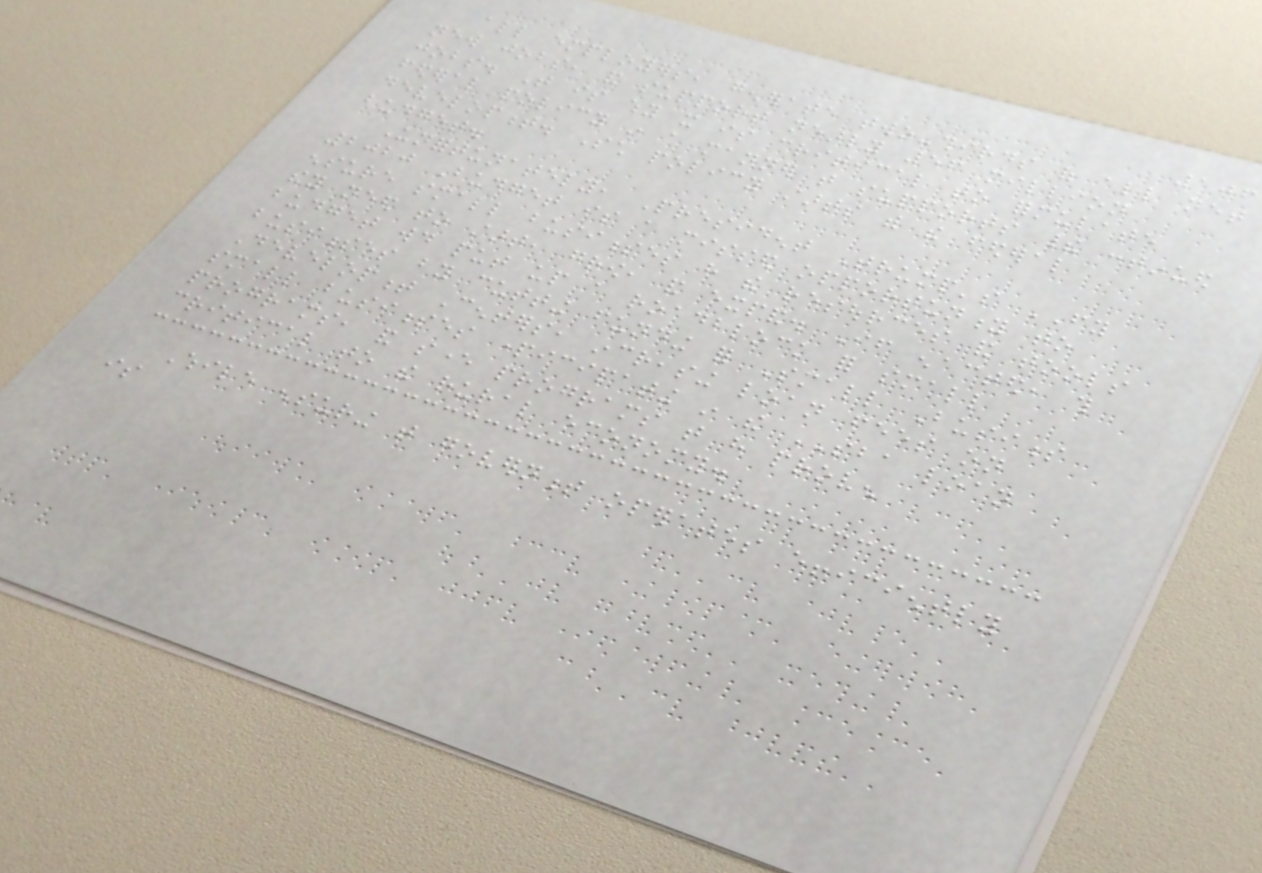106
all employers, generate two-thirds of all net
new jobs, and support nearly 56 million
jobs. That is why it is critical to formulate
federal policy in a manner that supports their continued
development. Such policy starts with the federal
budget.
Unfortunately, President Trump's FY
2020 Budget is a missed opportunity to
ensure small businesses have the resources and tools
they need to start, grow, and expand. If enacted, this
budget would put up a roadblock for small
businesses by cutting funding for Small Business
Development Centers, increasing loan fees on
small businesses participating in the SBA loan
programs, and sever programs that have proven
critical to the rural economy.
While ensuring that government operates efficiently
is
